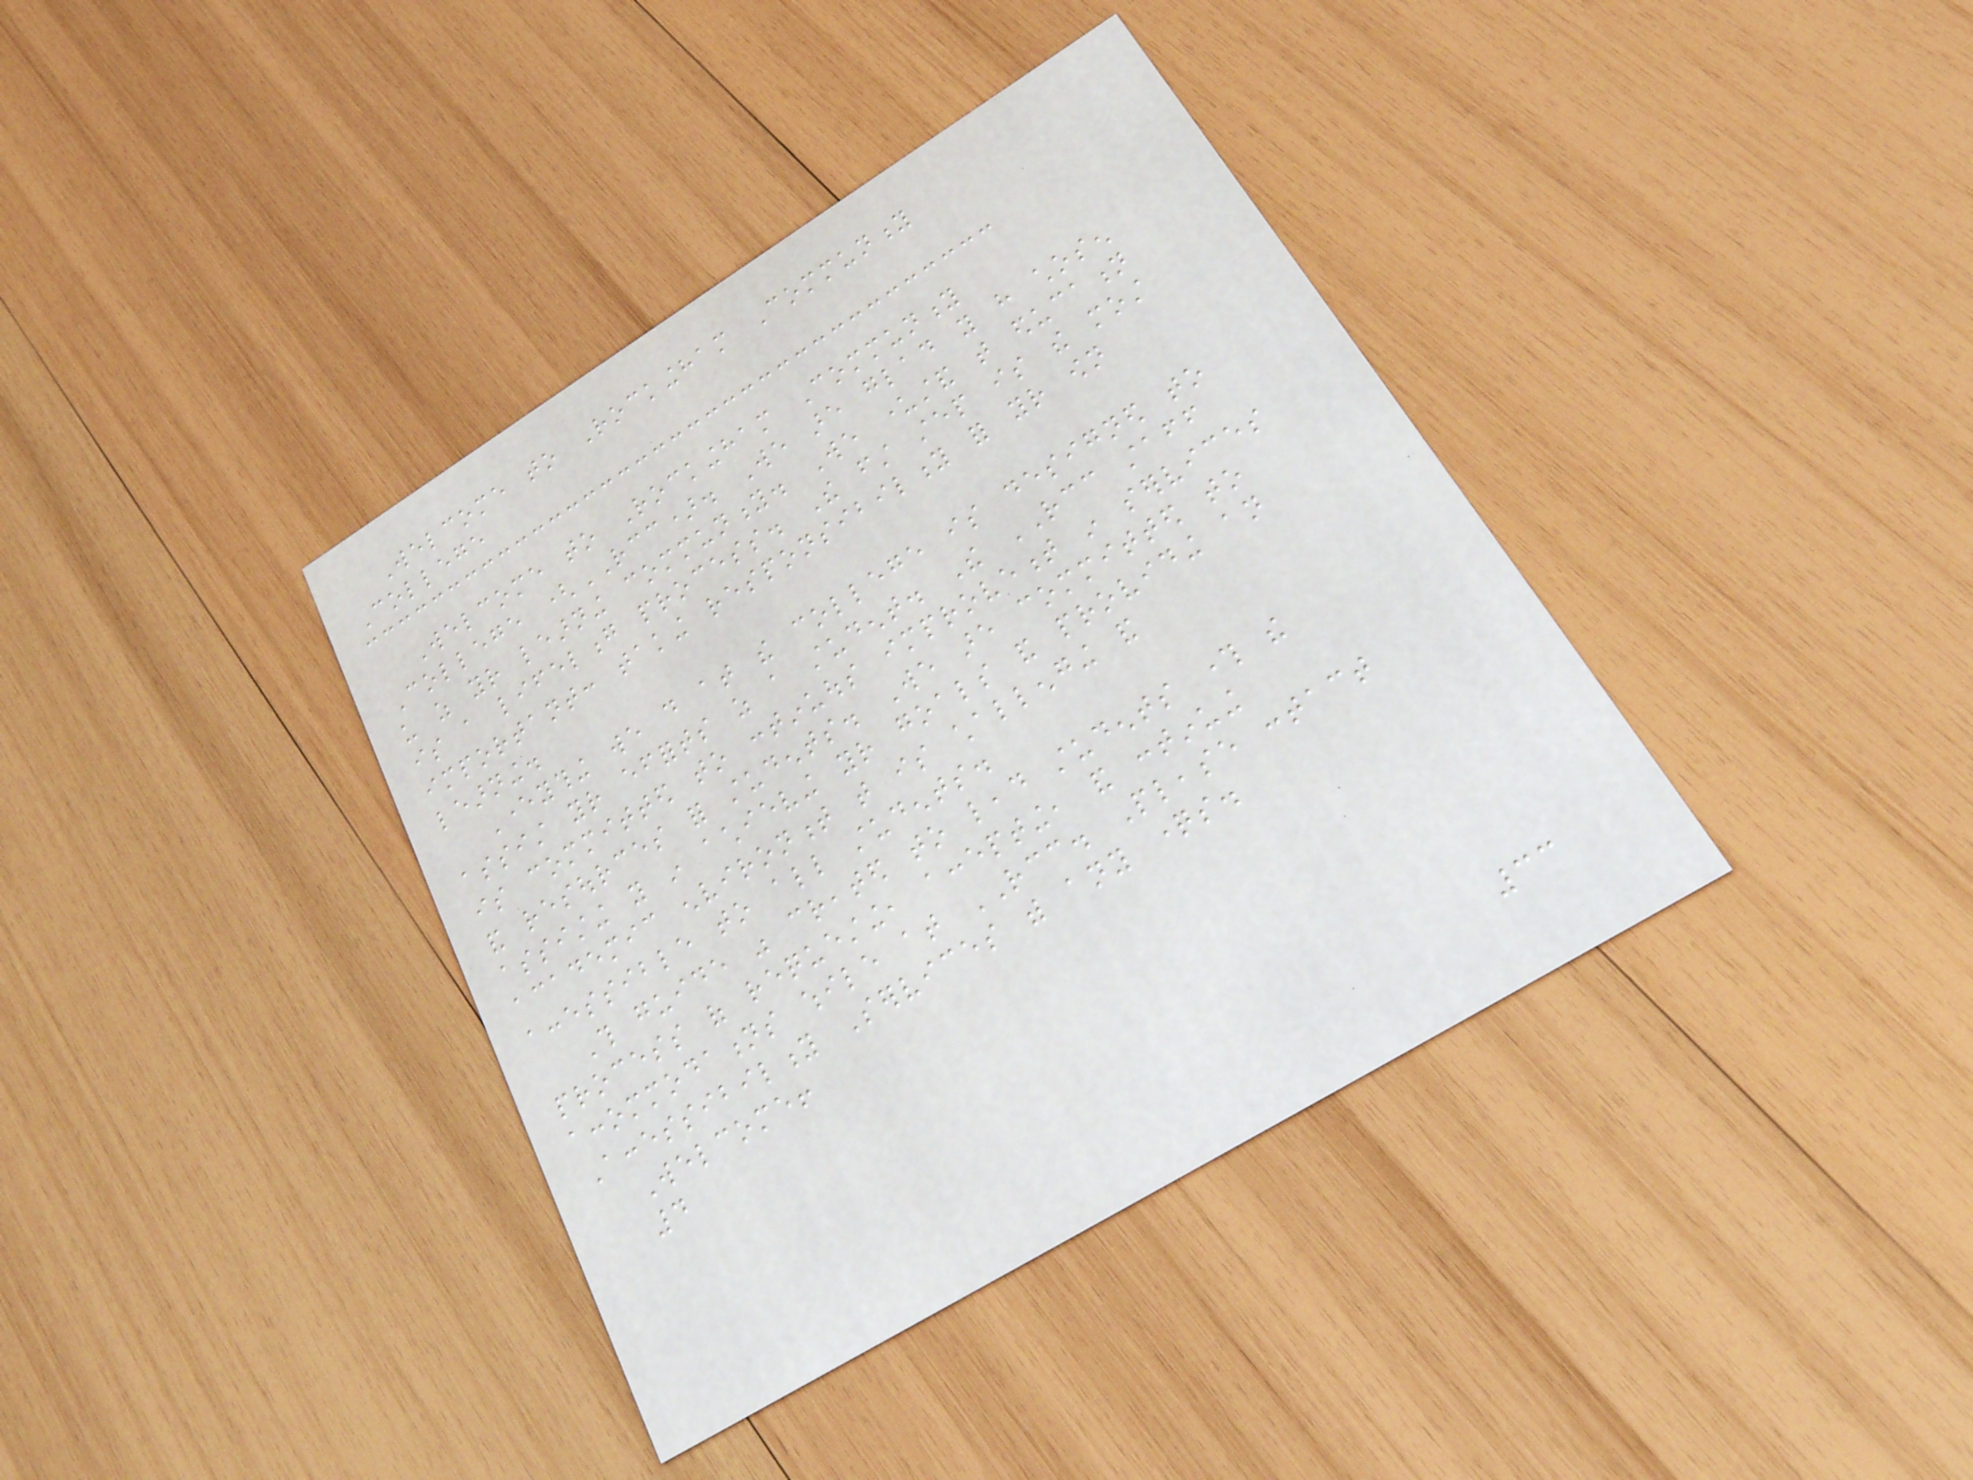Welcome to Rockingham Community
College
Welcome to Rockingham Community
College (RCC). We are glad you have chosen
us as your learning community. We understand that education
is a lifelong process. The first step is the most
important: taking responsibility for your own
learning.
Everything we do at the college is designed to
assist your efforts as a student. The RCC staff
is committed to continuous improvement in services
and resources for students. We are committed to
assisting you in achieving your goals and providing an
academic environment that is challenging and
accessible to all students.
This guide was created to lead students through the
process of requesting, accepting, and continuing
accommodations while at RCC. Please contact
Accessibility Services with any questions.
Welcome!
4
33
